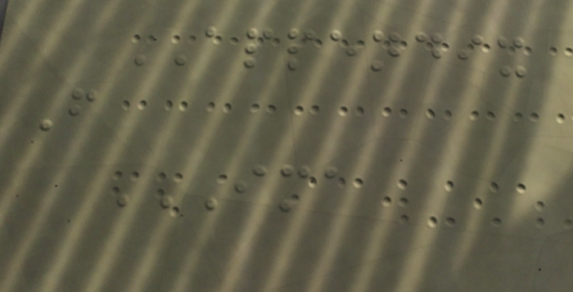APPENDIX
F
IMA
